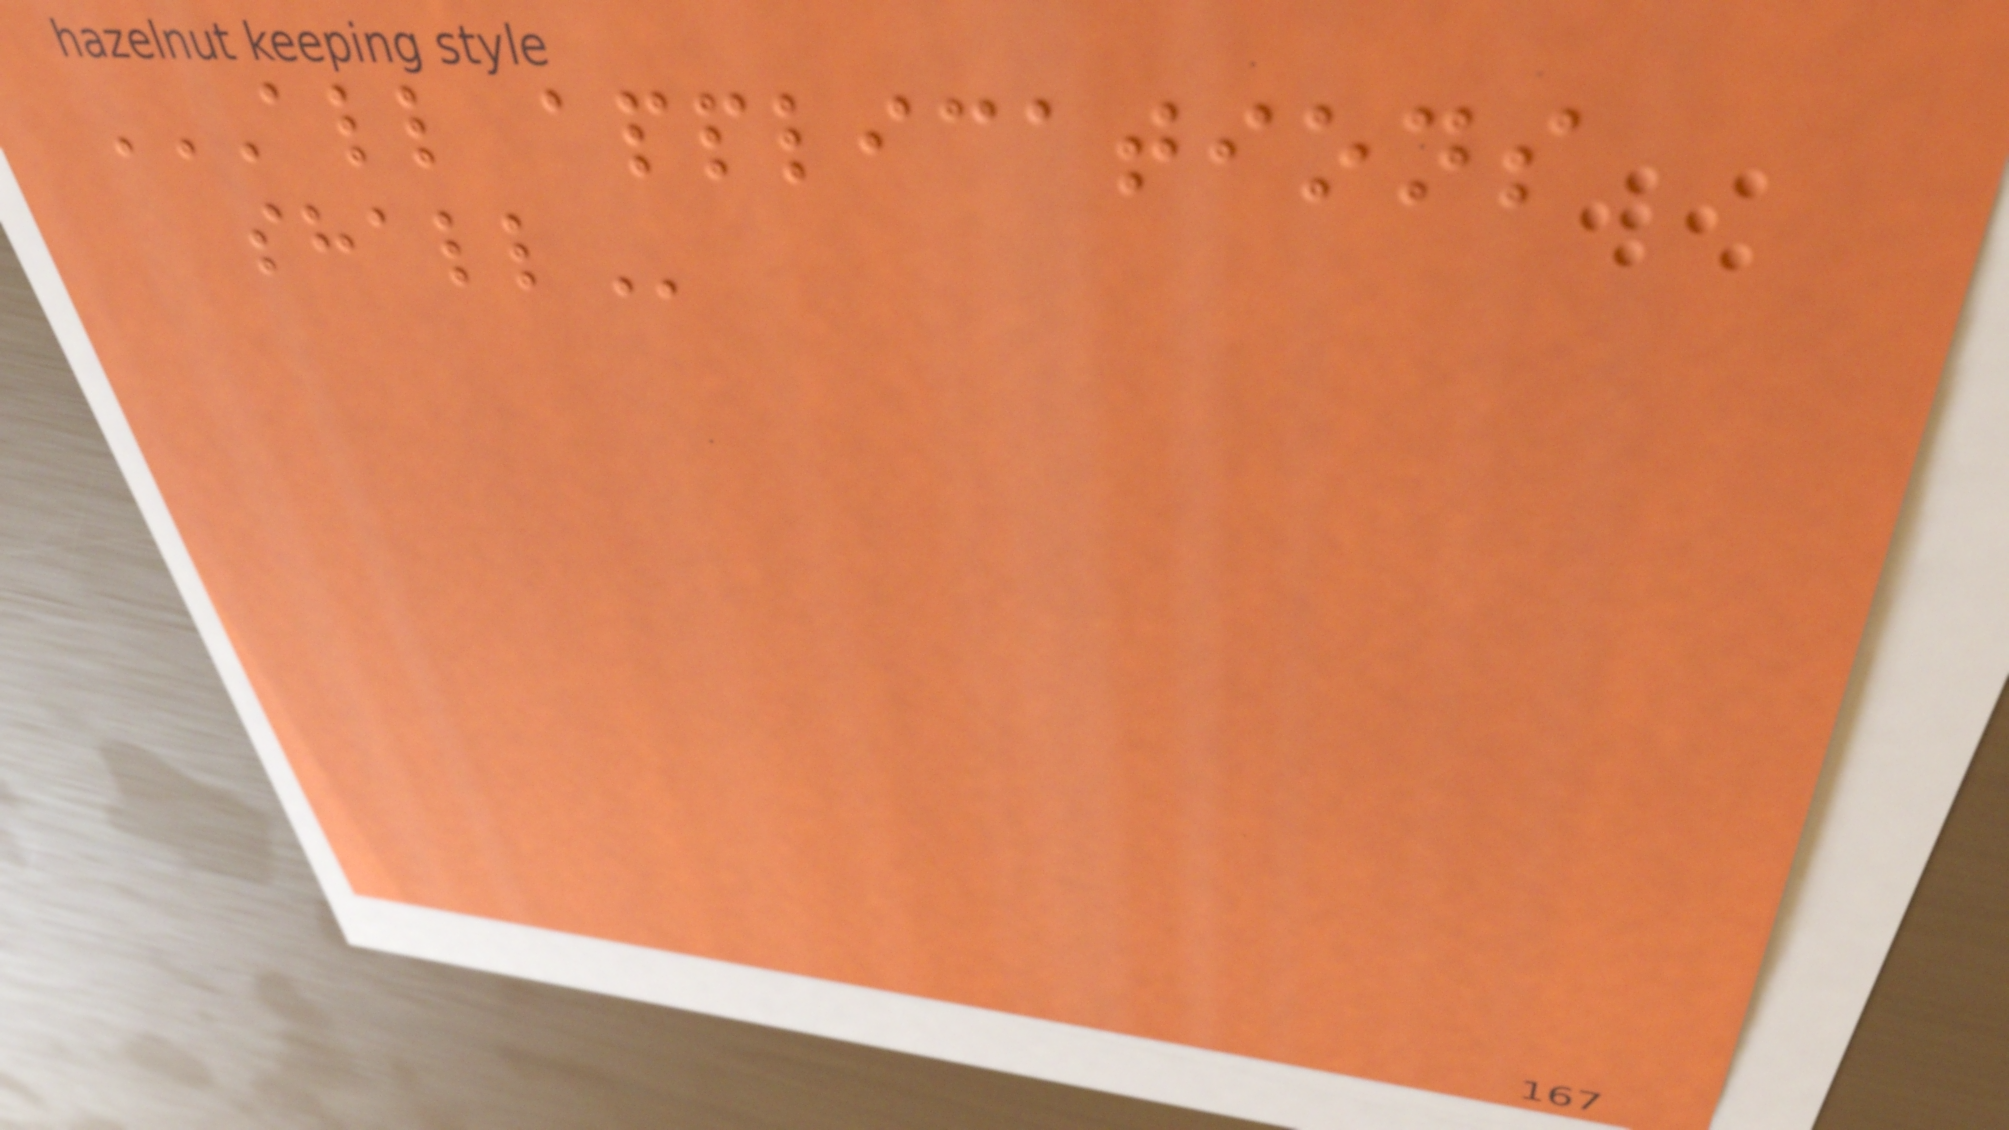ALL APPLICATIONS
SHALL
